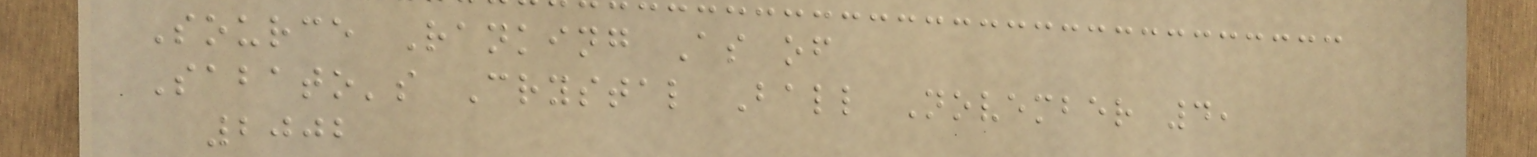Source Ranking As of
Sabato's Crystal Ball November 4,
2002
